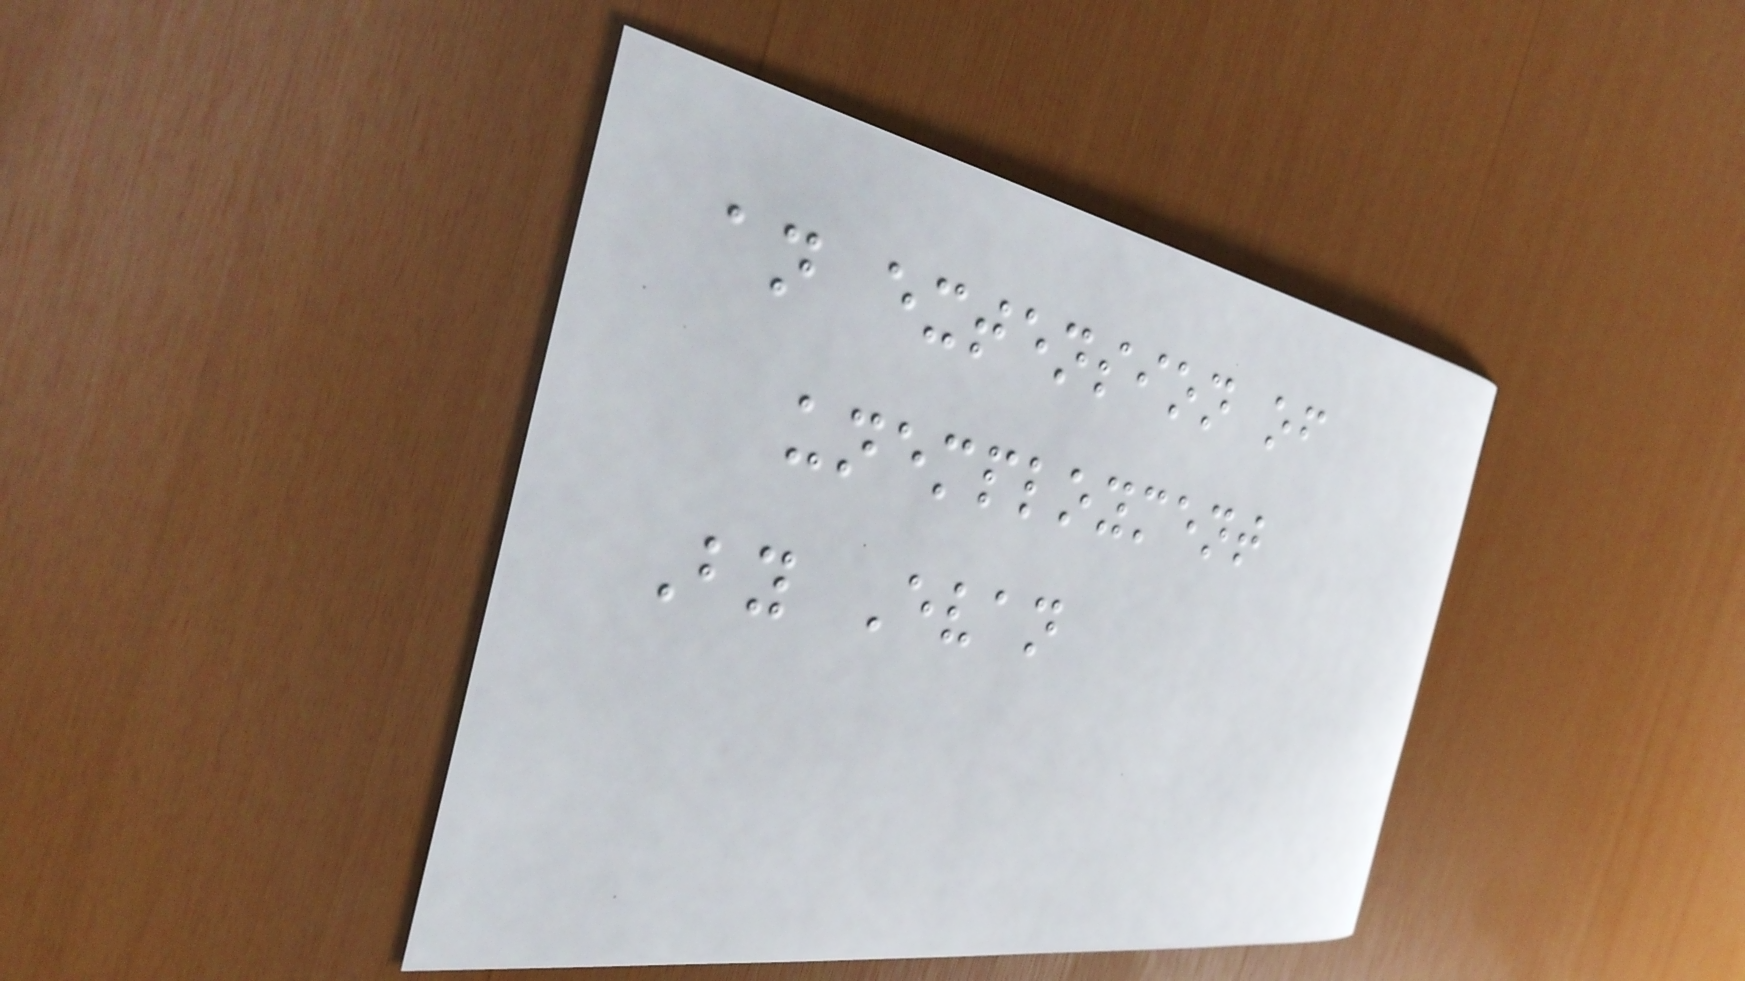an extension of
unemployment
By Evan
